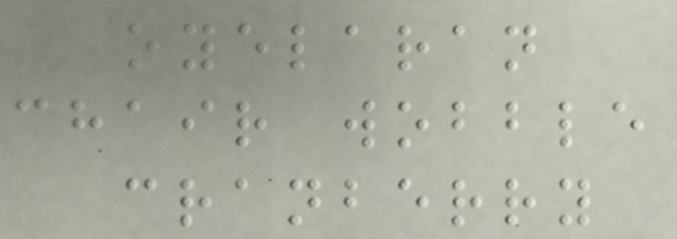oyelaran
chair wobble
cranberry
